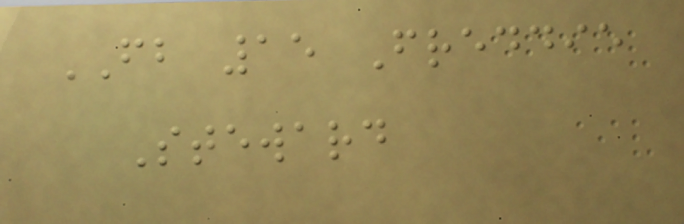FB 15 Freddie
Steward
